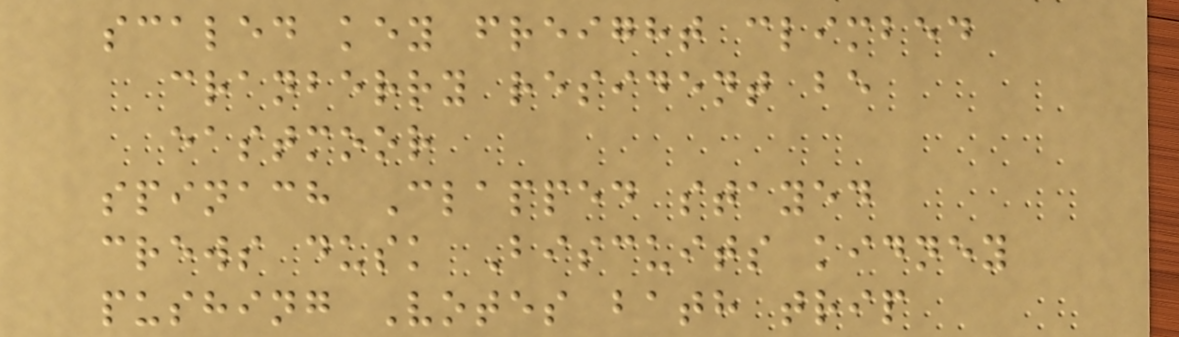scaled key freight climbed
cranberry resident be
eastmoor
spinach Clapped stayed
crews dusk Biscuits kidney
pushing Votes bath trip
